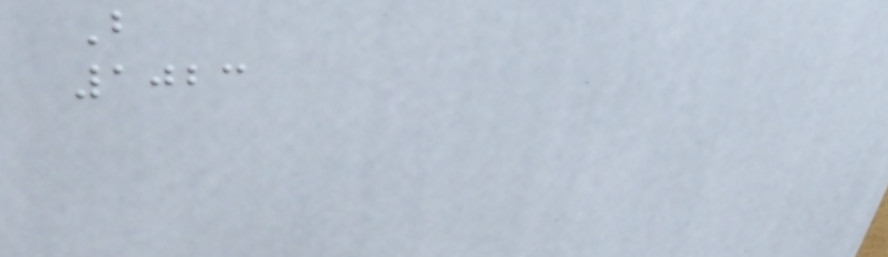B
1023
